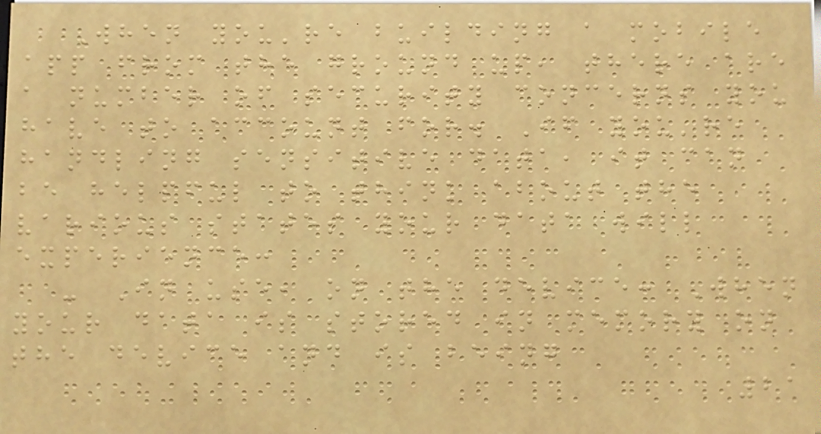When you're building a mobile
app from the ground up, there are
a number of security concerns you
have to account for. If you're
handling sensitive data, it can
be helpful to think about the
various states your data will
experience:
- In use, on the device: When
your data is stored in memory on
the device and is being
21
